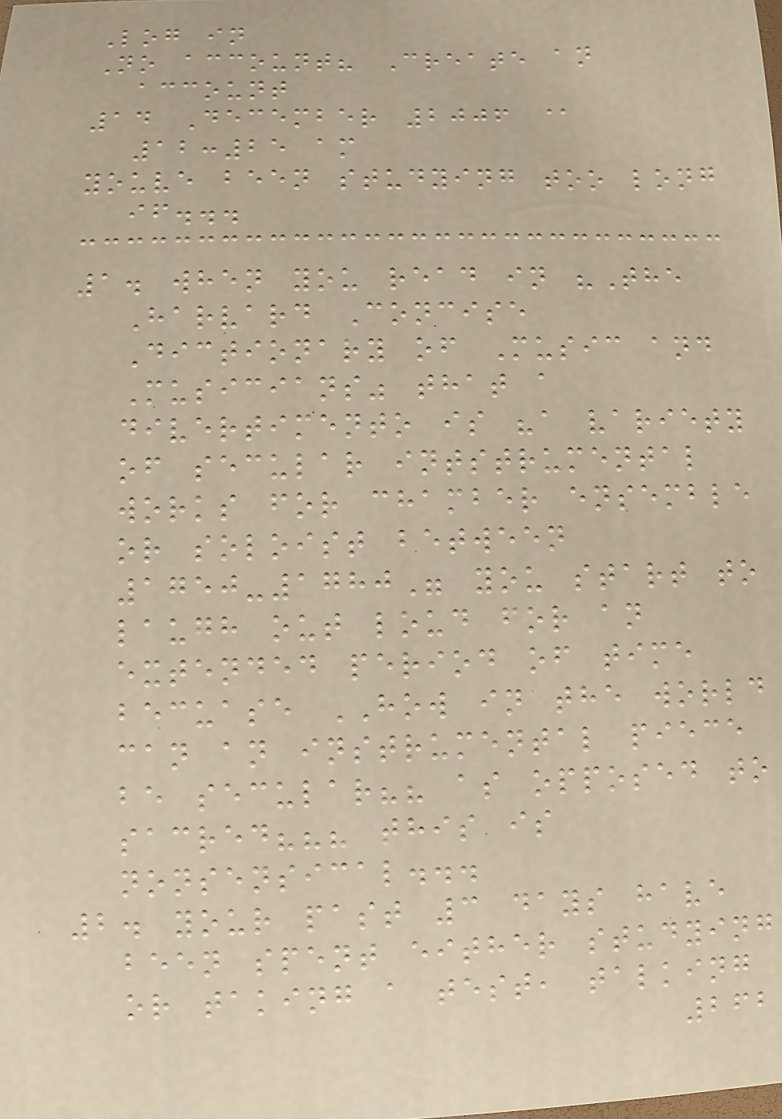Log in
No account? Create an
account
14 December 2006 @
12:25 am
youve been studying too long
if...
1. when you read in "The
Harvard Concise
Dictionary of Music and
Musicians" that a
divertimento is "a variety
of secular intstrumental
works for chamber ensemble
or soloist between
1750-1780" you start to
laugh out loud for an
extended period of time
becuase HOW in the world
can an instrumental piece
be secular?? as opposed to
sacred??? this is
nonsensical...
2. your past 3 days have
been spent either studying
or taking a test, talking
262
